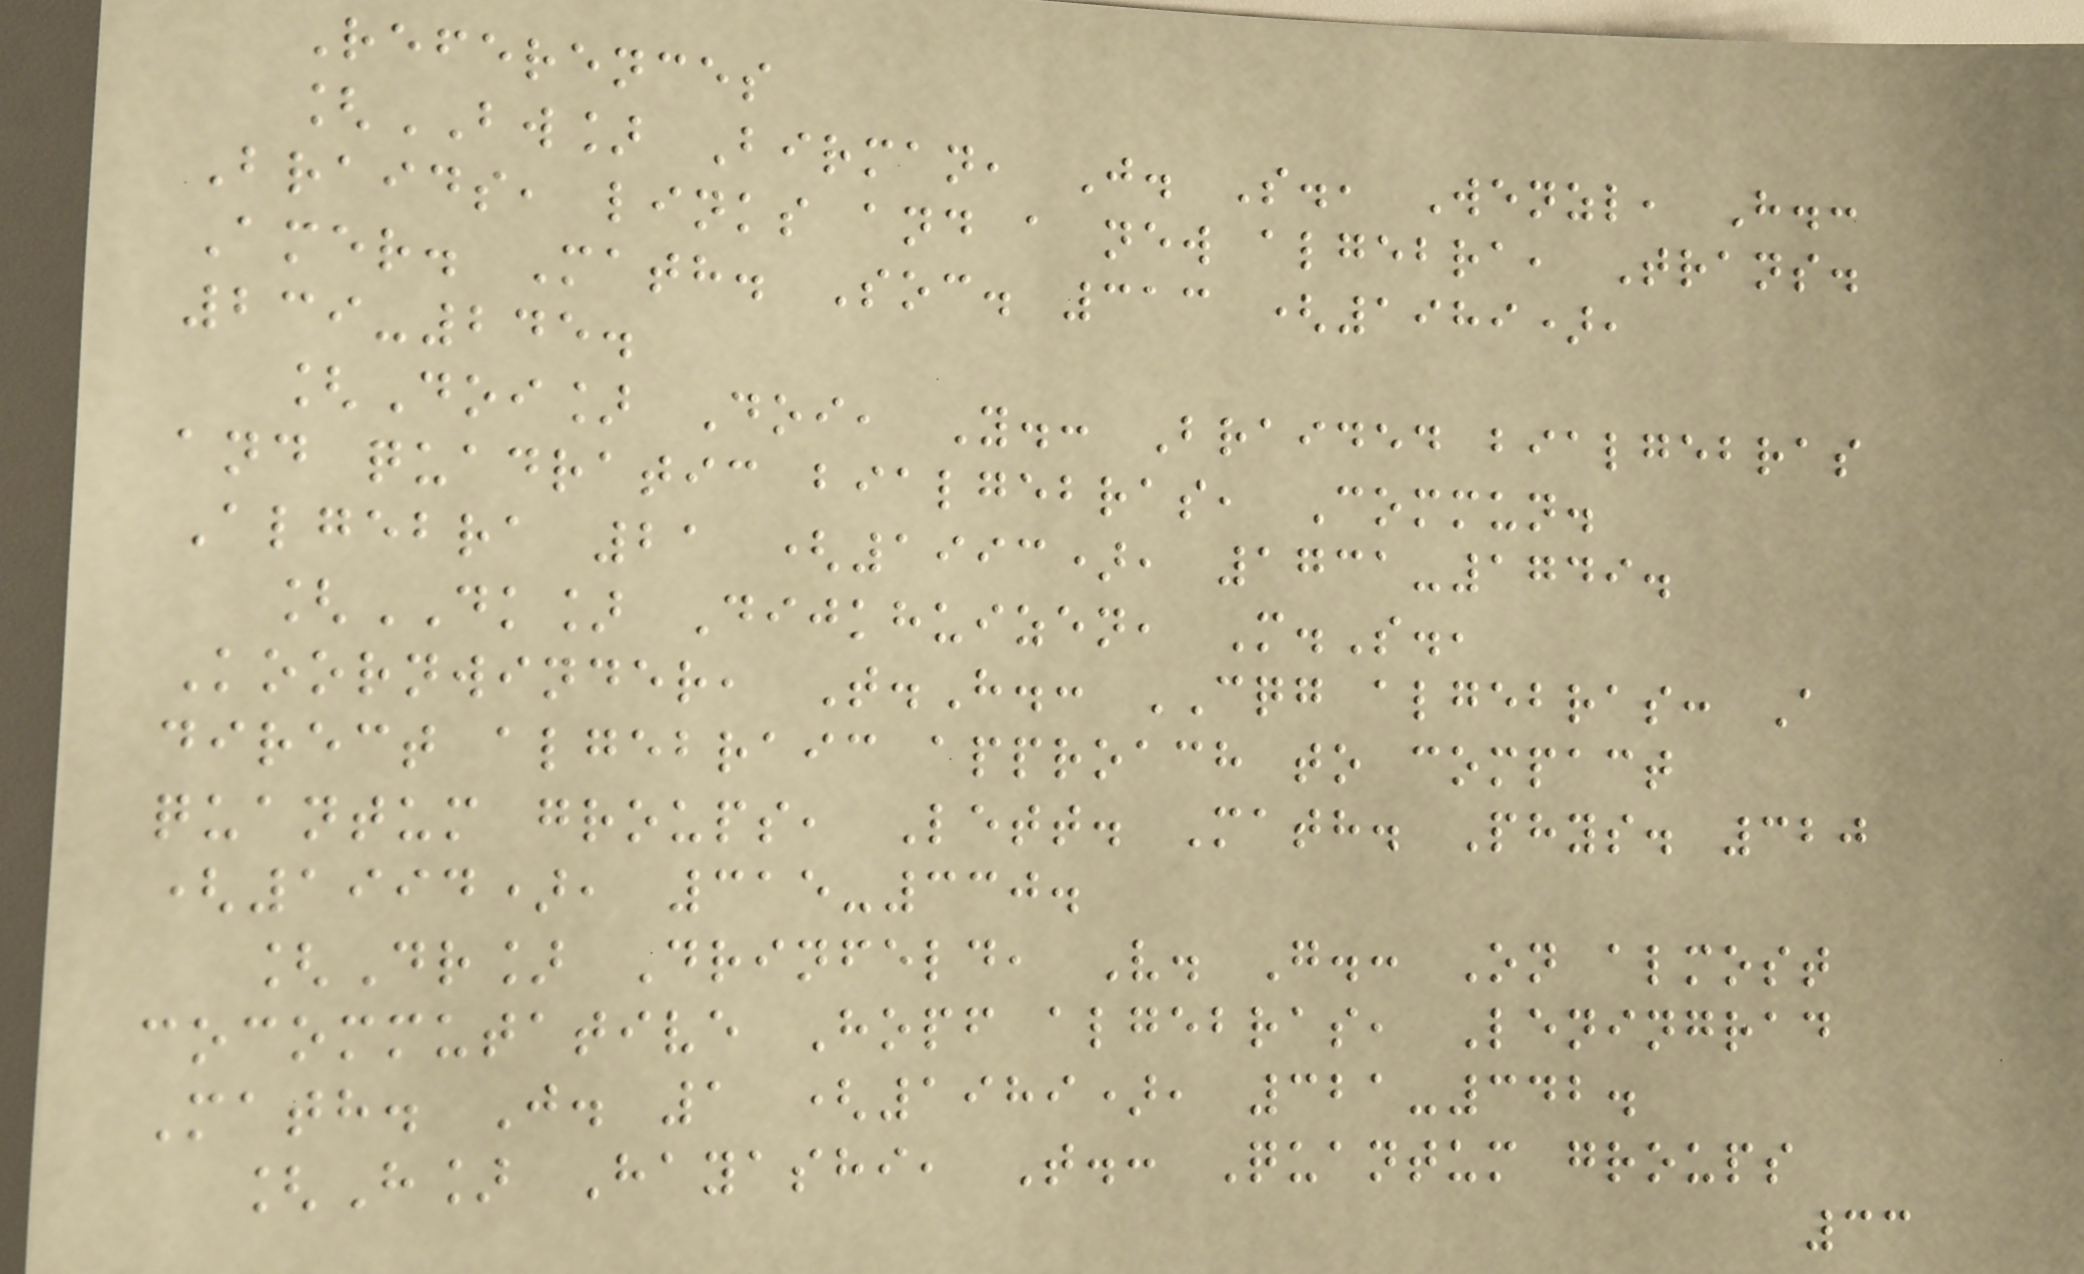References
[BW] Birman, J. S., Wenzl, H.:
Braids, links and a new algebra, Trans.
Amer. Math. Soc. 313 (1989),
239-245.
[Doi] Doi, Y.: Braided bialgebras
and quadratic bialgebras, Commun.
Algebra 21 (1993), 1731-1749.
[DK] Dijkhuizen, M.S.,
Koornwinder, T.H.: CQG algebras: A
direct algebraic approach to compact
quantum groups, Lett. Math. Phys. 320
(1994), 315-330.
[Dr] Drinfeld, V. G.: On almost
cocommutative Hopf algebras, Leningrad
Math. J. 1 (1989), 321-342.
[H] Hayashi, T.: Quantum groups
33
